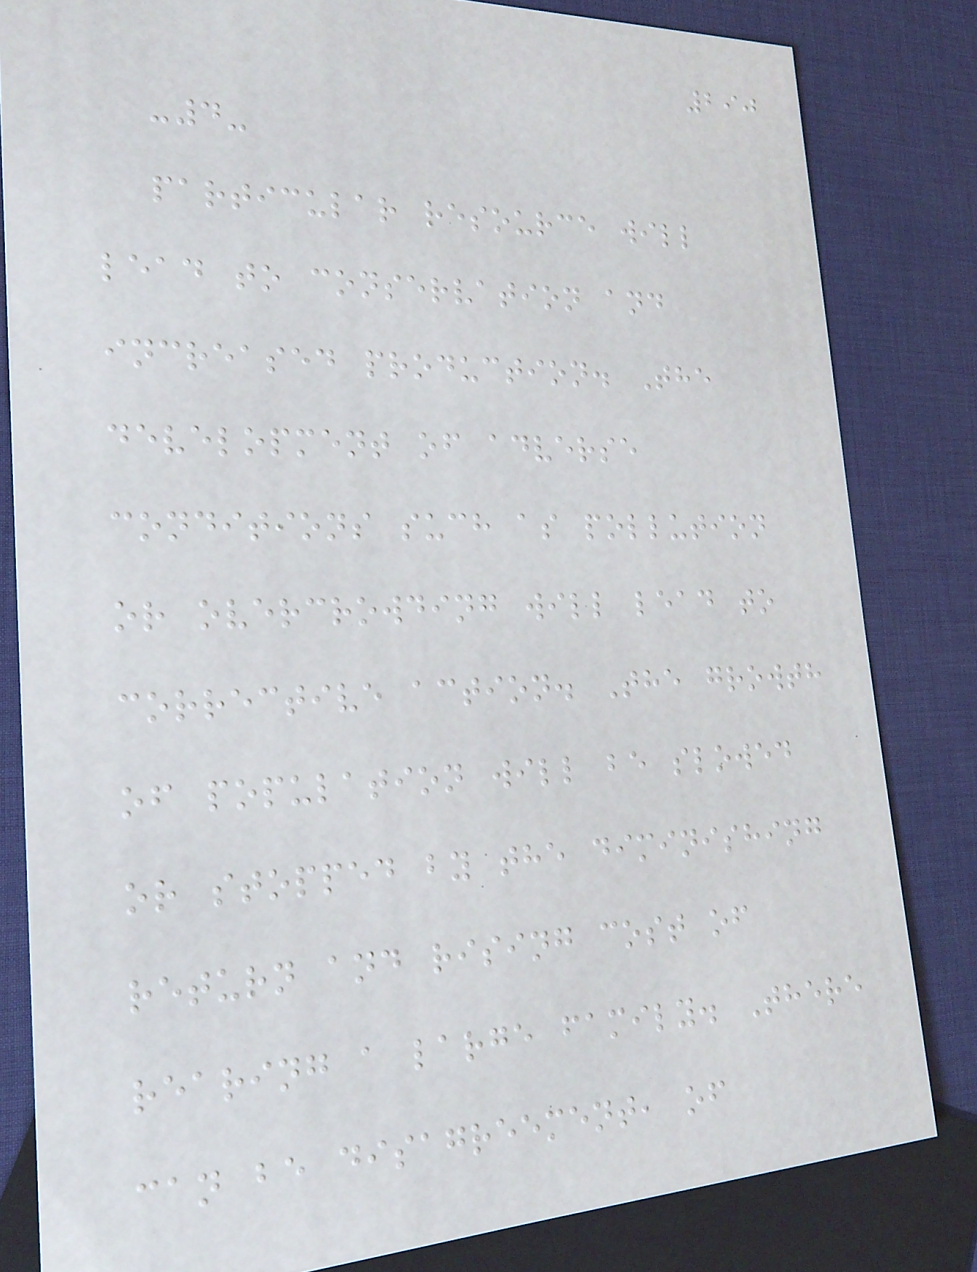290
-4-
particular resource will
lead to conservation and
increased production. The
development of adverse
conditions such as pollution
or overcrowding will lead to
corrective action. The growth
of population will be slowed
or stopped by the diminishing
return and rising cost of
rearing a large family. There
can be disagreement, of
